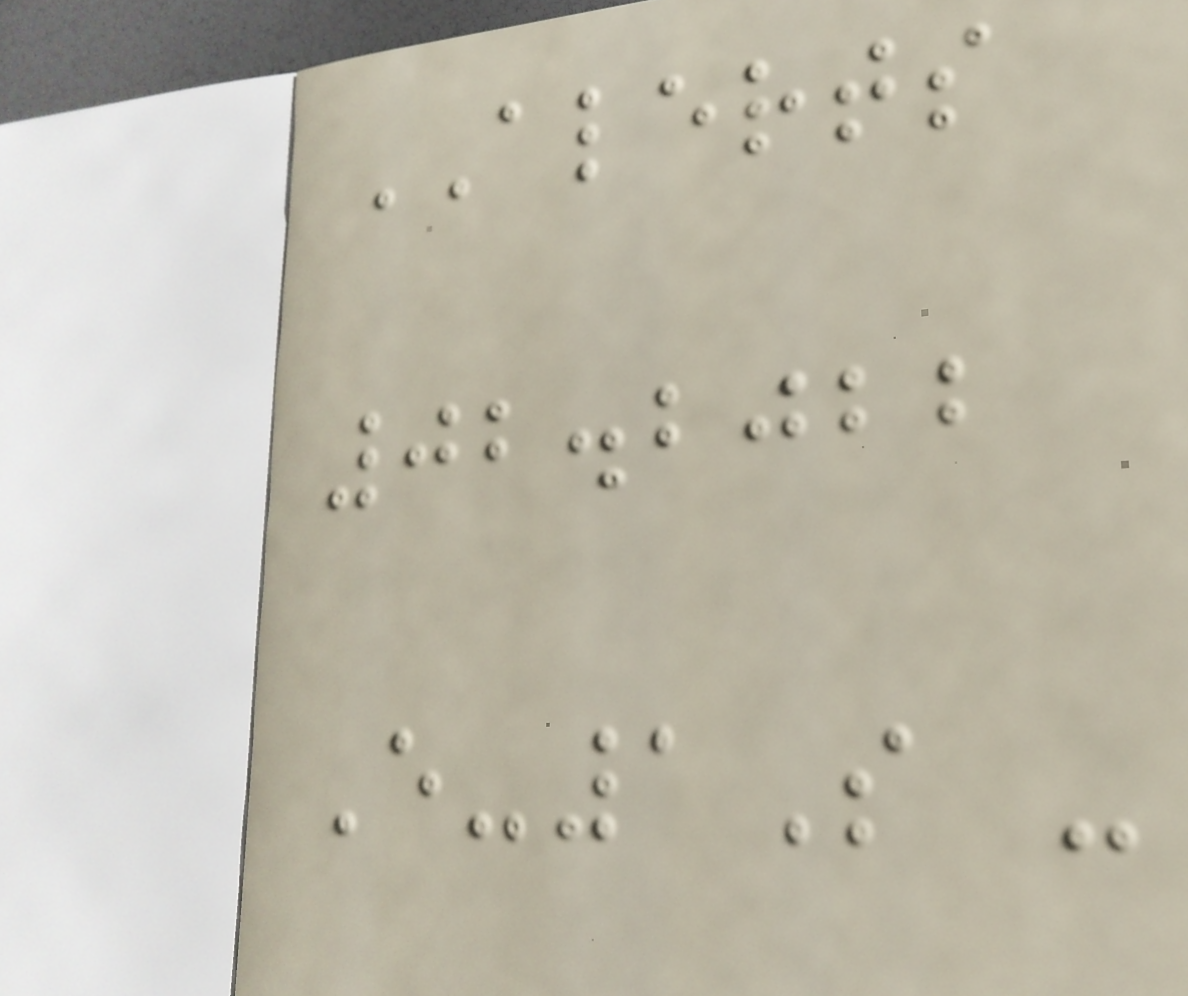ALERTS
02.2022
E-1S -
